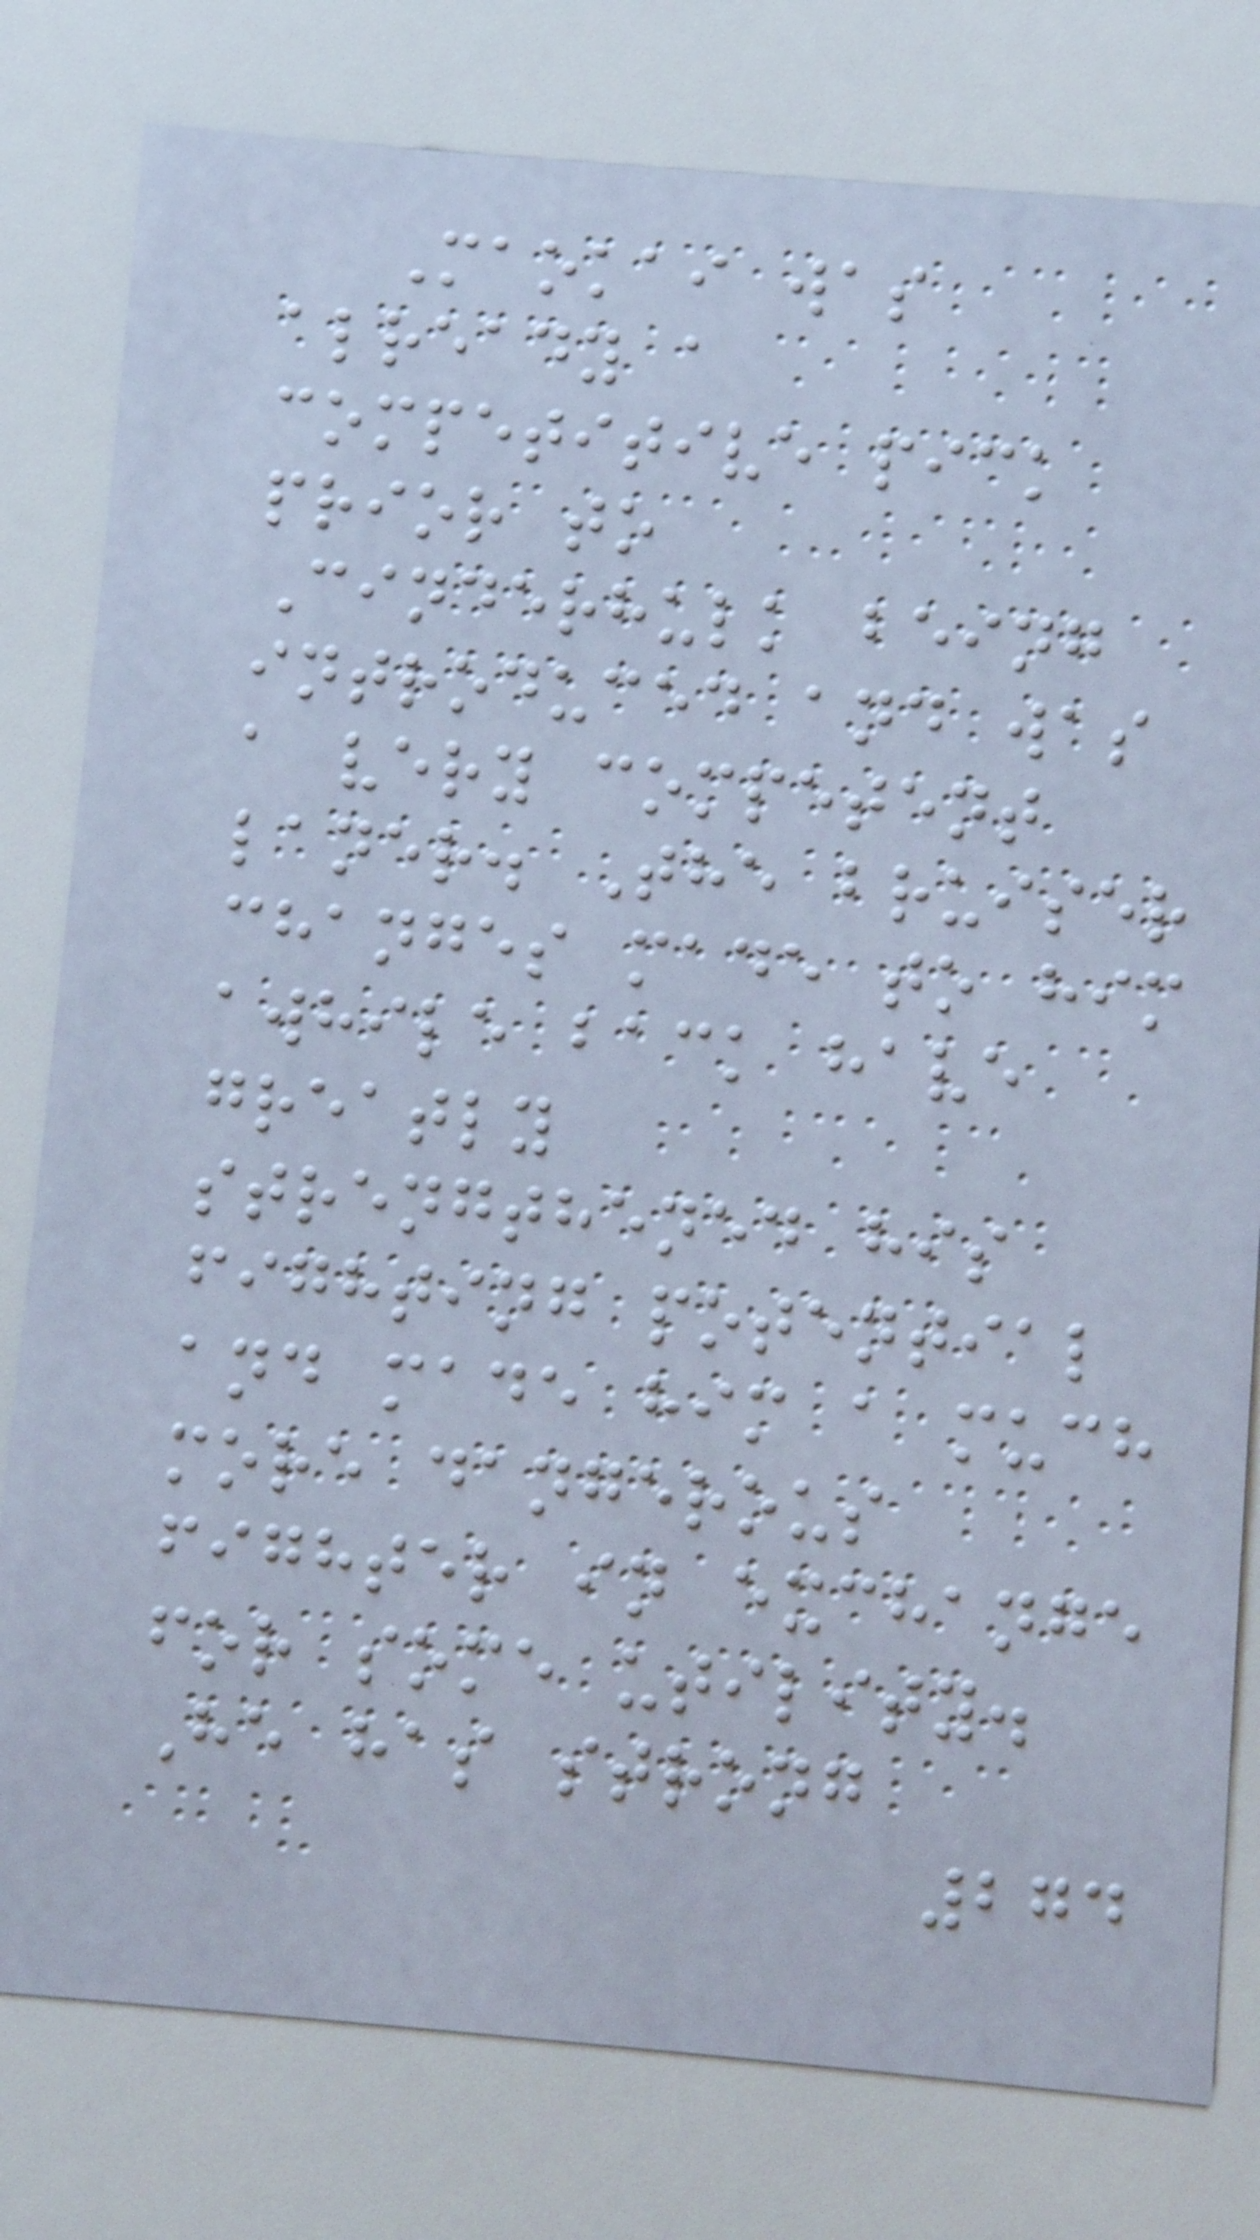Maokai was
already a
competitive pick
prior to
Cinderhulk being
introduced and was
a very competent
laner. The bruiser
changes made to him
awhile back have
greatly
strengthened his
fighting potential
and made him a much
more dangerous
fighter in exchange
for some utility.
He has strong
274
